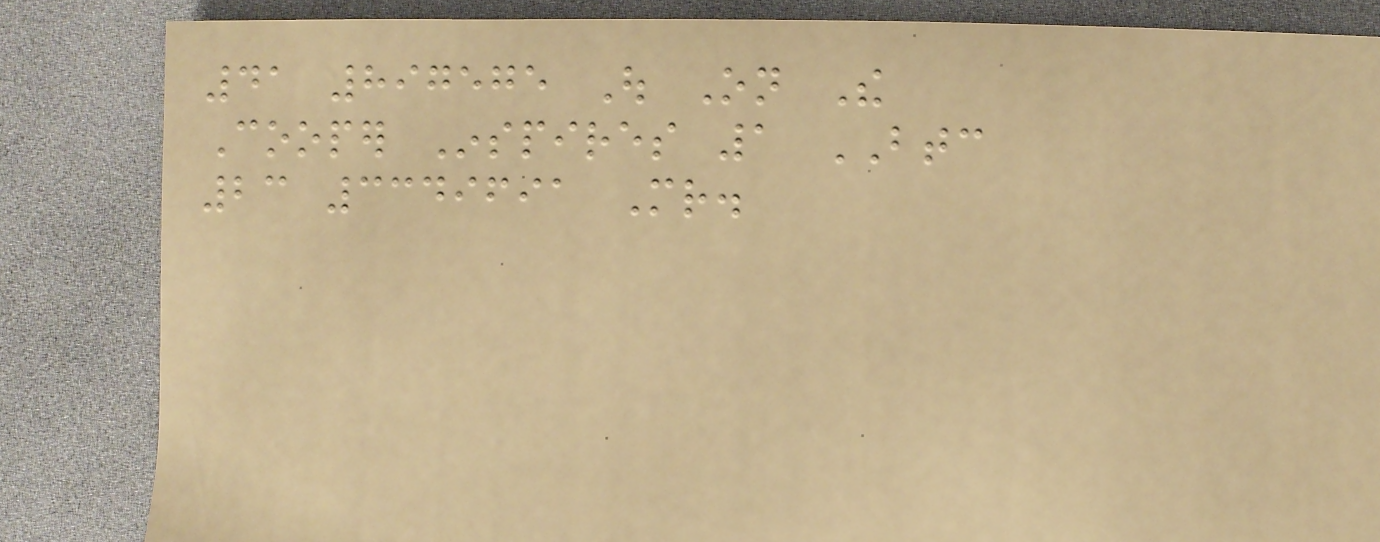41 897575 Out On The
Cooper Inspires 1 BTC
23 3349691 Mr.
